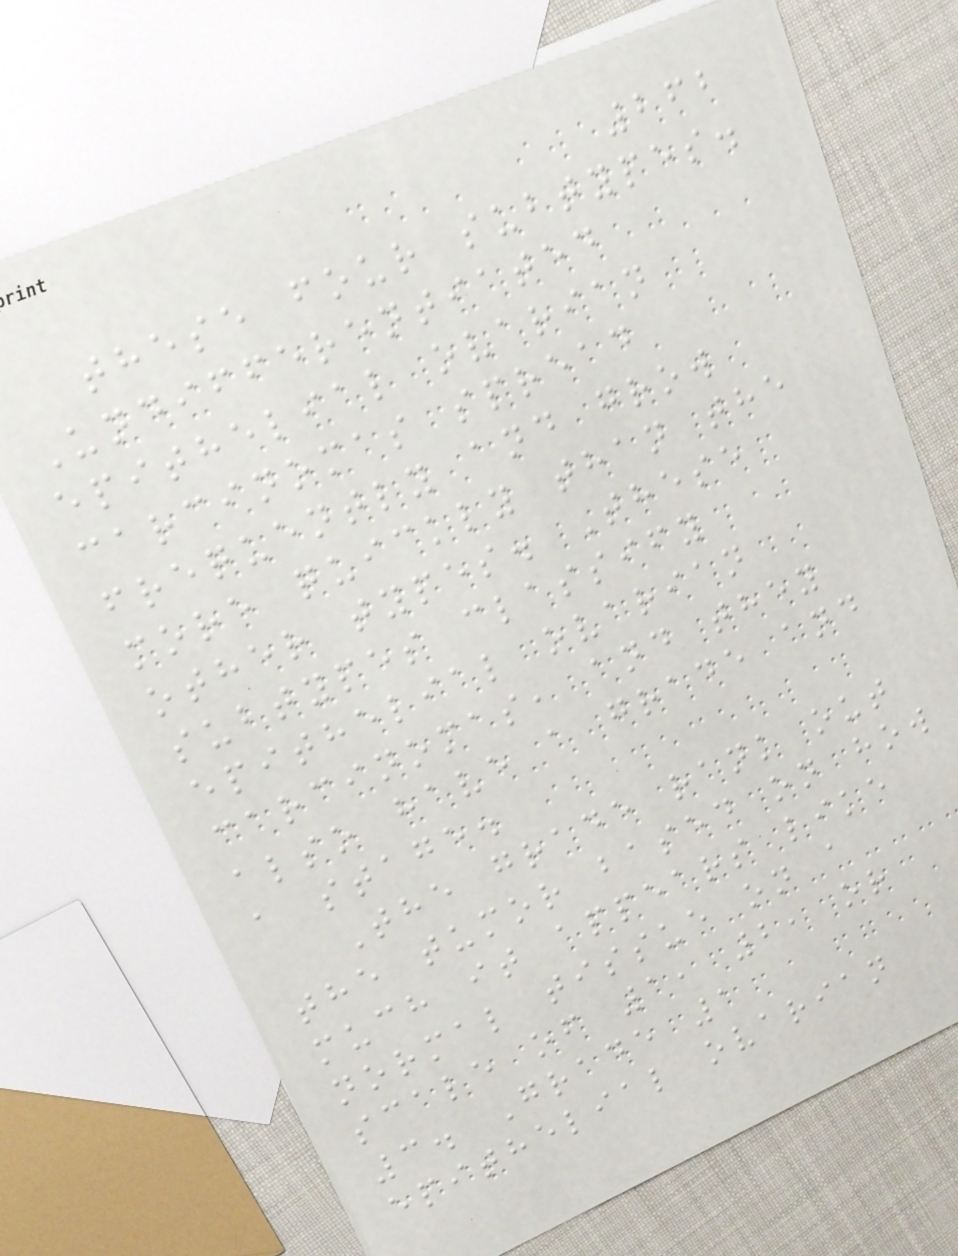262
these four subtypes.
Undifferentiated
epithelial ovarian
carcinomas spread
frequently and grow
more quickly than the
other types. These
subtypes classify
epithelial ovarian
carcinomas, and they
also have a grade and
a stage.
The grade rank out
the tumor based on how
much it appears like
normal tissue on a
scale of 1, 2, or
3. Grade 1
epithelial ovarian
